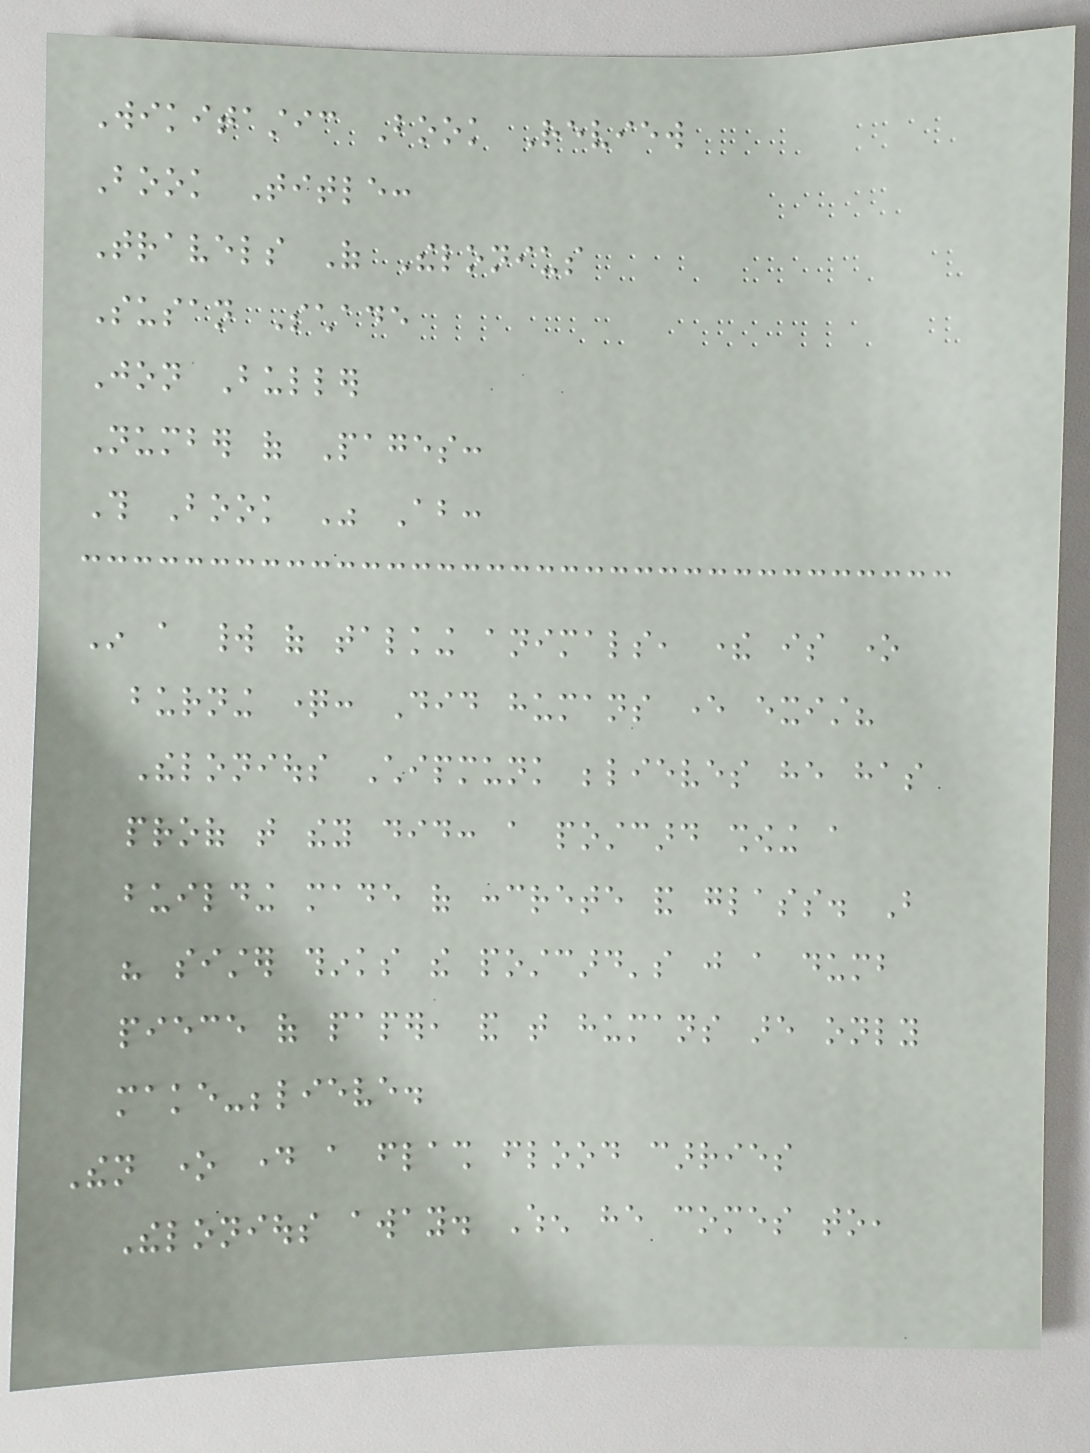Wikitastic Book Review
Book Title:
Travels Of Thelonius
Susan Schade
Jon Buller
Number of Pages:
This Book Was About:
In a world of talking animals, there is one
burning question: Did humans ever exist?
Thelonious Chipmunk believes he has
proof that they did: a postcard showing a
building made of concrete and glass. But
his sister thinks the postcard's just a dumb
piece of paper, and that humans are only
make-believe.
Then one day a flash flood carries
Thelonious away. When he comes to,
